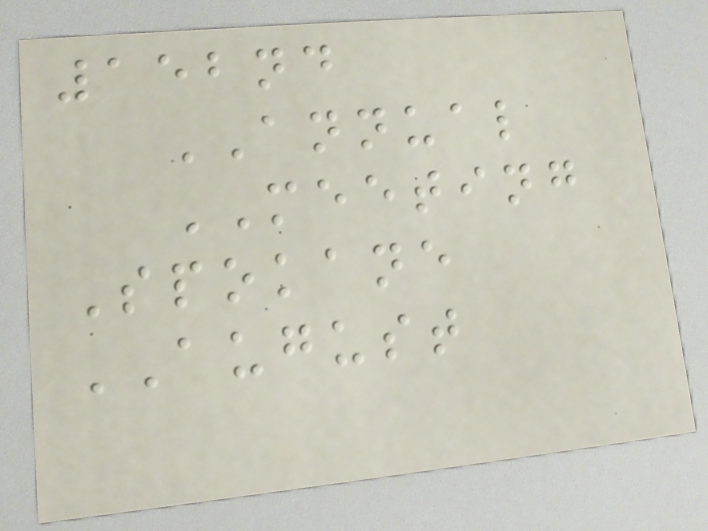152nd
ANNUAL
MEETING
Spokane
AUGUST
